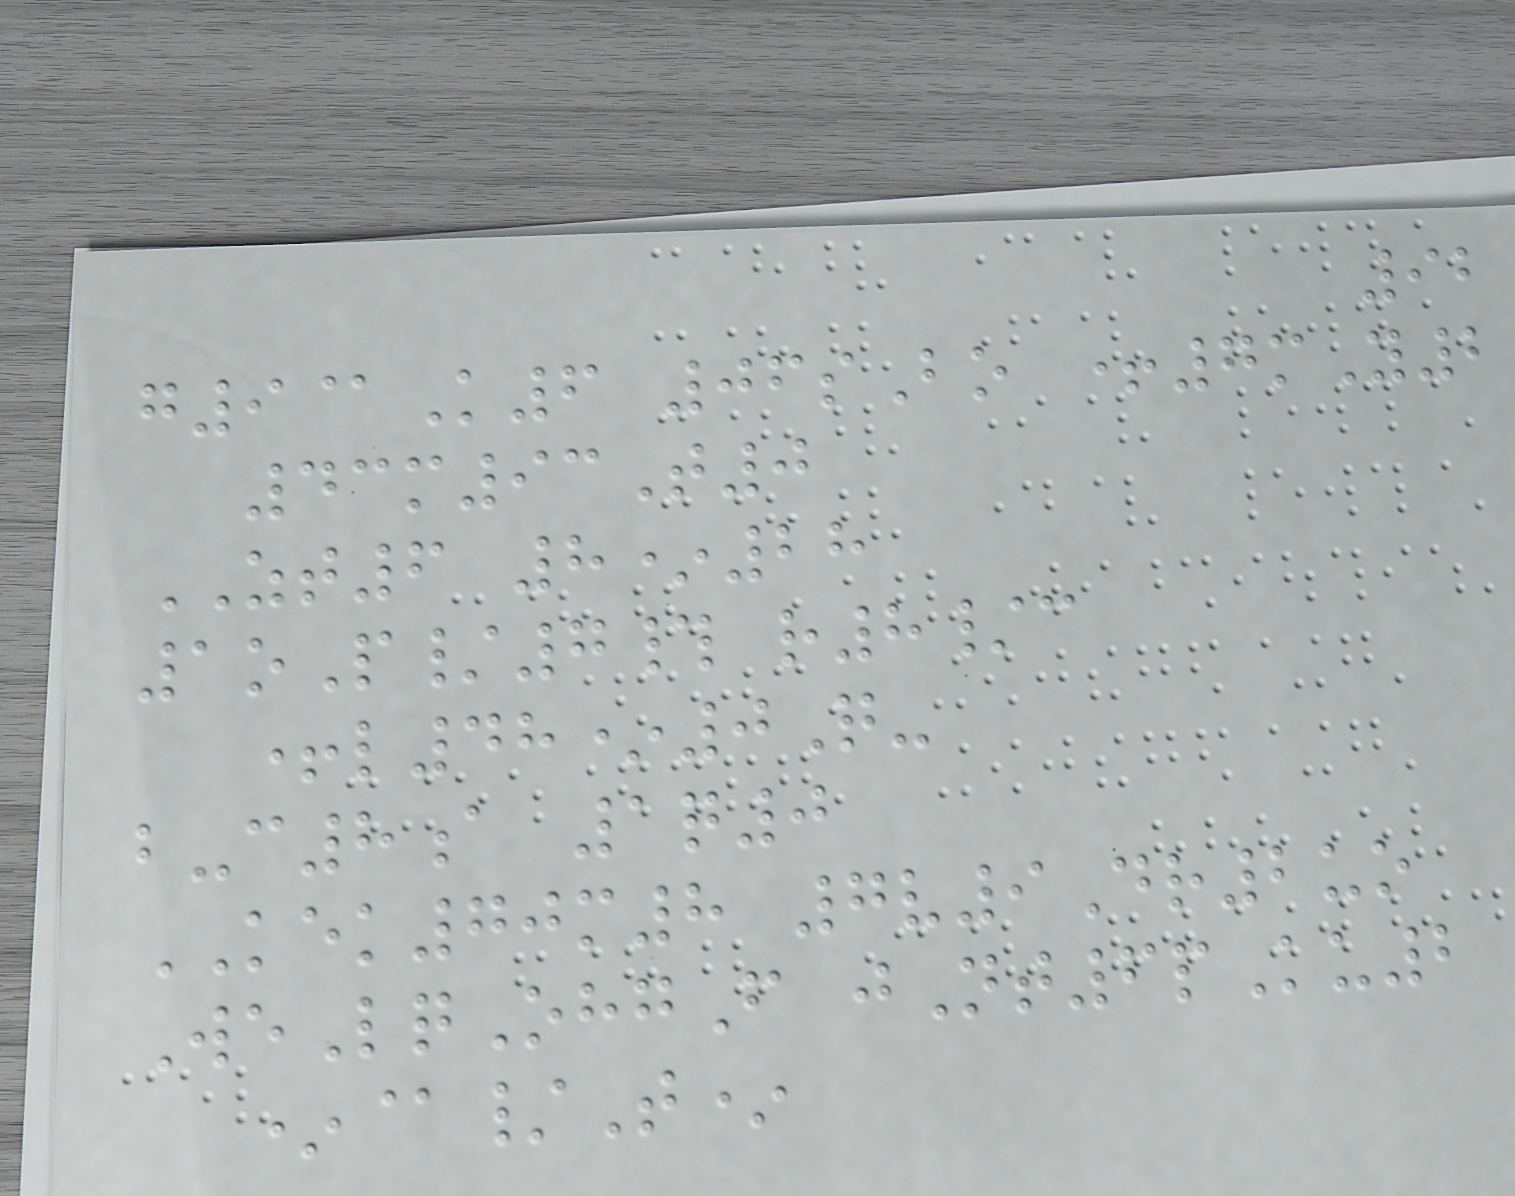92
g9@K6 06sBo +7mY2
43m93T0
ZT6 8*28
1oP/7# r8/c
+l48*0Q-
b-c8a 1q0
KEK70m8 7v9Dr2uo
WeLqOhgF jNt6pKu2
*@/T*
